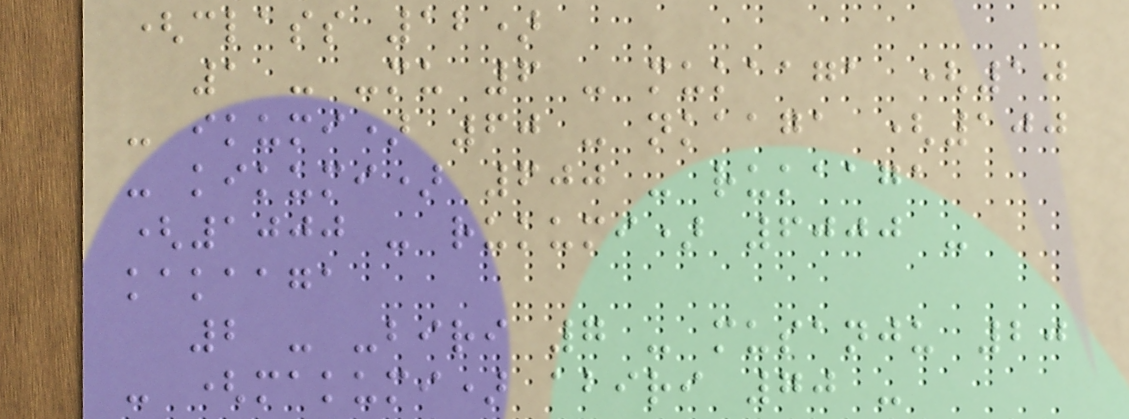(class 12)
1 - -mu 6 - mukaaga (10
- ikumi) 60 - nkaaga (100
- kikumi) 600 - rukaaga
(1000 - rukumi) 6000 -
kakaaga
2 - -biri 7 - musanju 20
- (makumi) abiri 70 -
